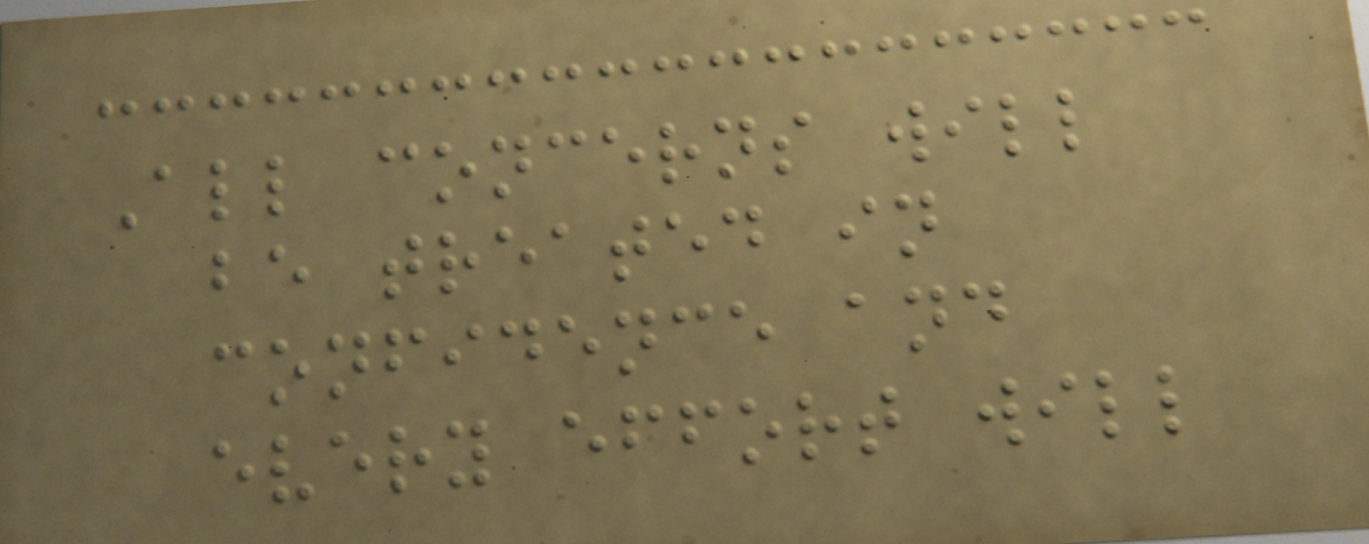All concerns will
be treated in
confidence and
every effort will
